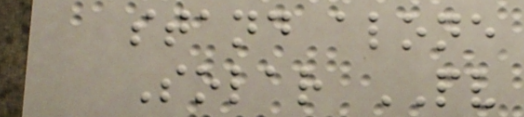stand alone
Solar PV
